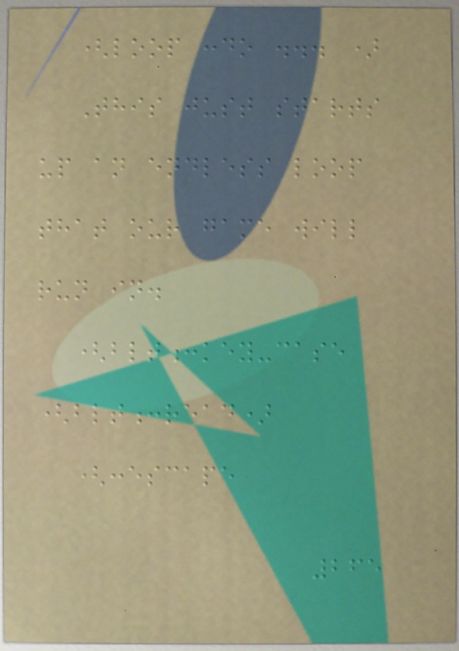(loop :do ... )
This just starts
up an endless loop
that our game will
run in.
(blt:key-case
(blt:read)
(:escape
265
